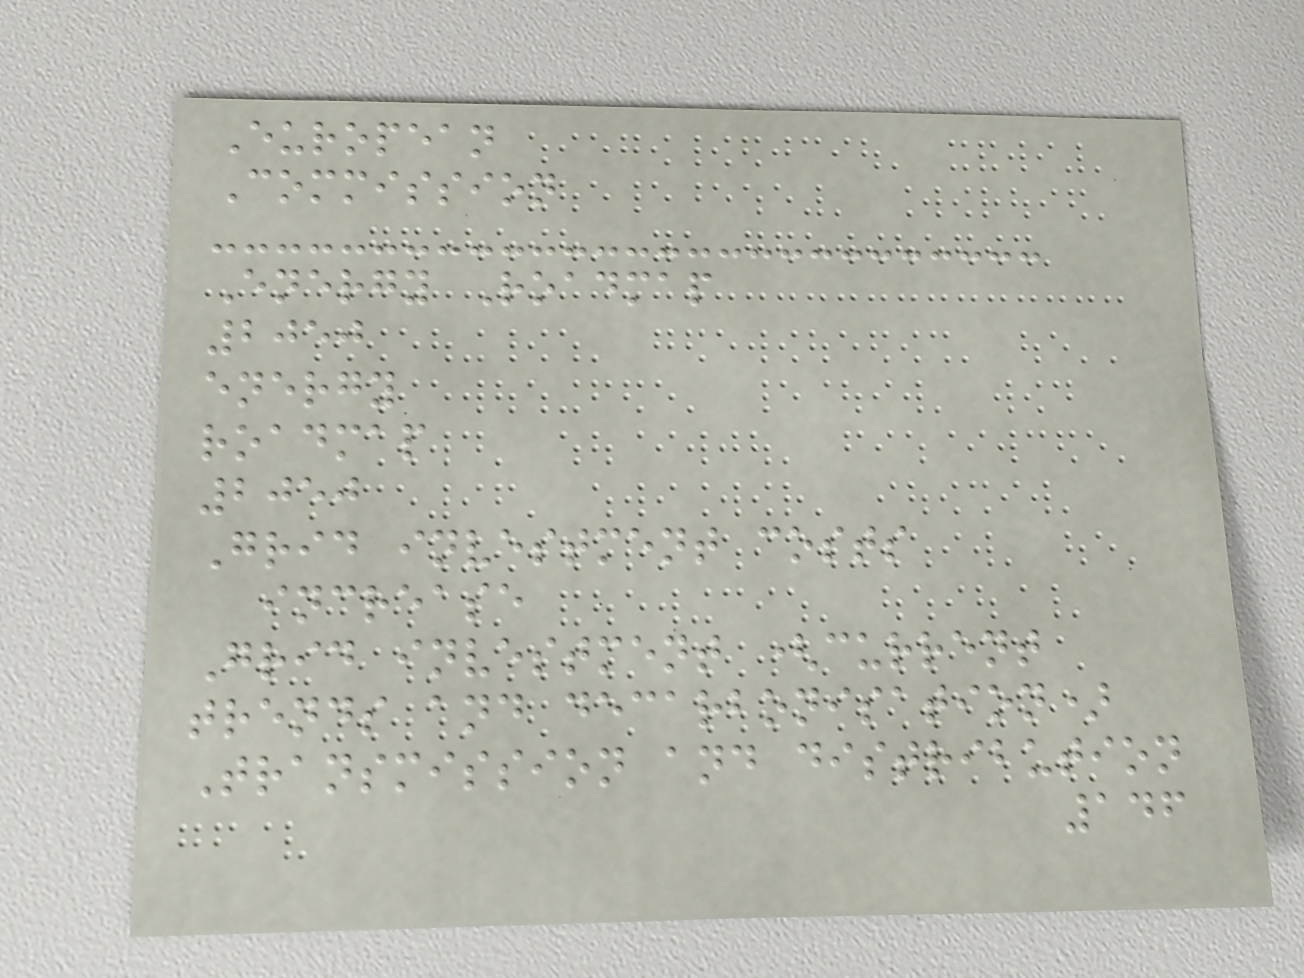European
Commission
Energy Roadmap
2050
energy
roadmap
2050
Grid investment costs
increase
Grid investment (current
trends and decarbonisation)
Transmission and distribution
146
